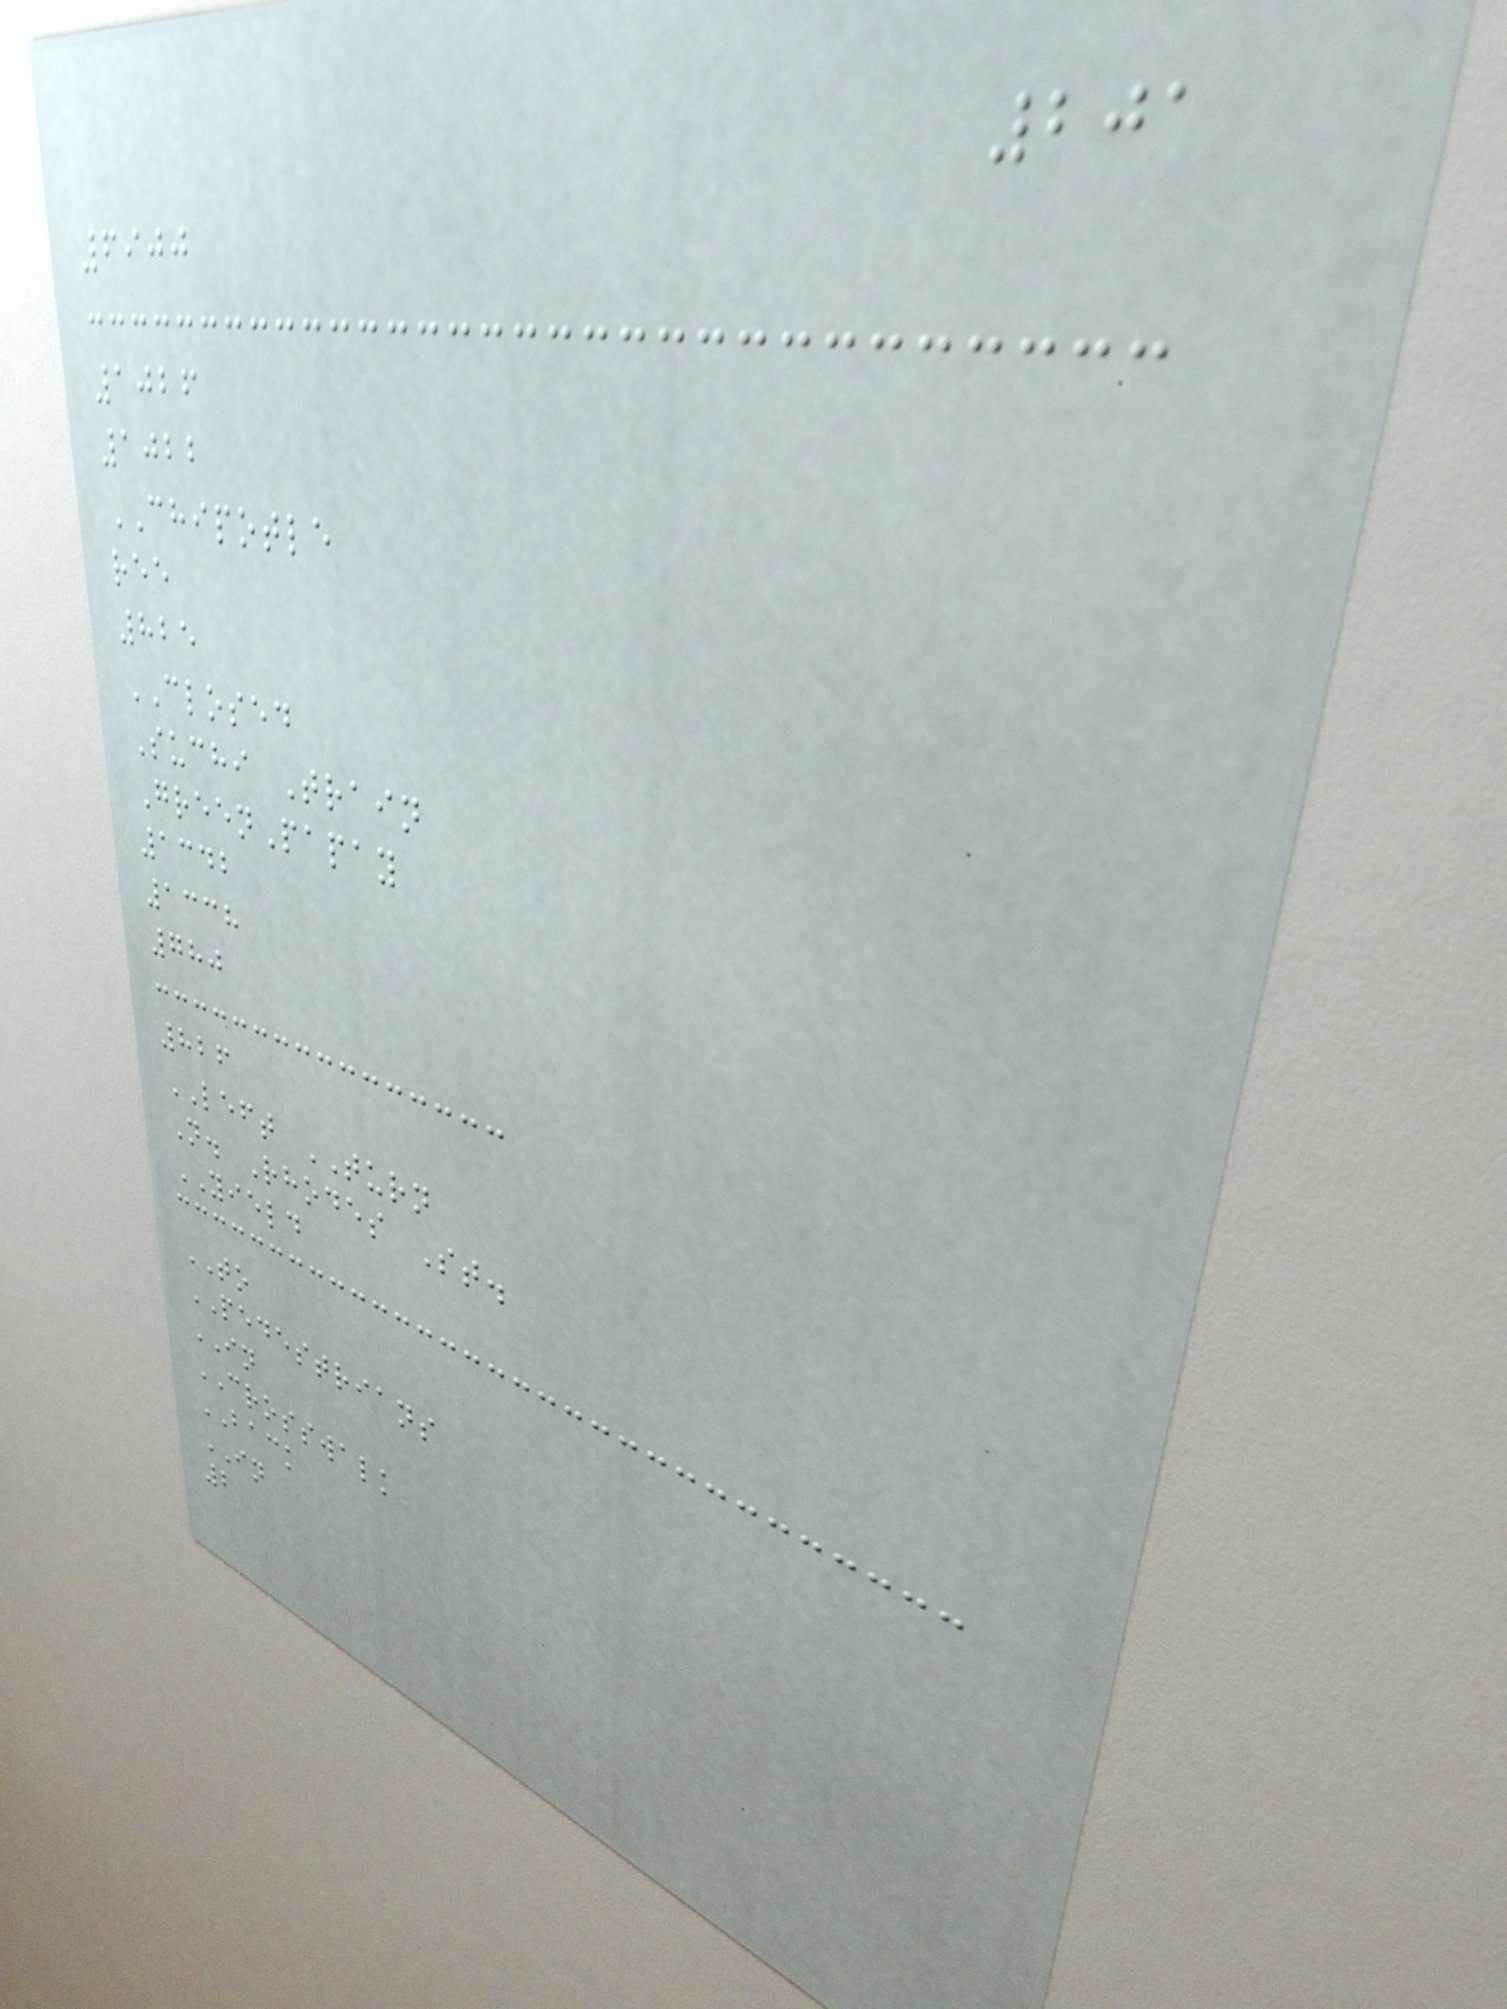201
6900
1026
1022
CHIPOTLE
ree
825
CLOSED
Suchi Train
GreenPapay
1342
1338
780
826
LEFT TURN
N. Rhodes St.
YIELD
TO
PEDESTRIANS
IN
CROSSWALK
BACK
IN
2
